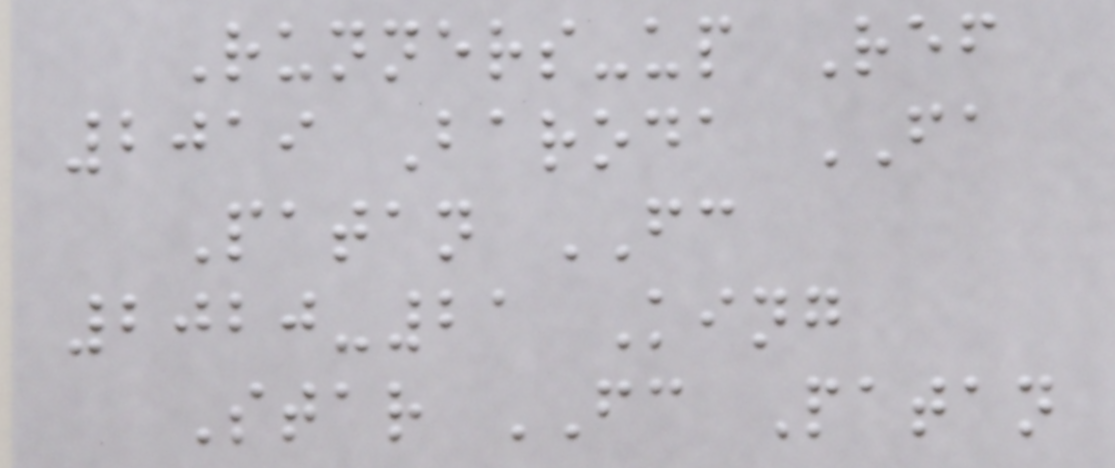Runners-up Ref
2019 Baroda FA
Patan FC
2020-21 King
Star FC Patan
